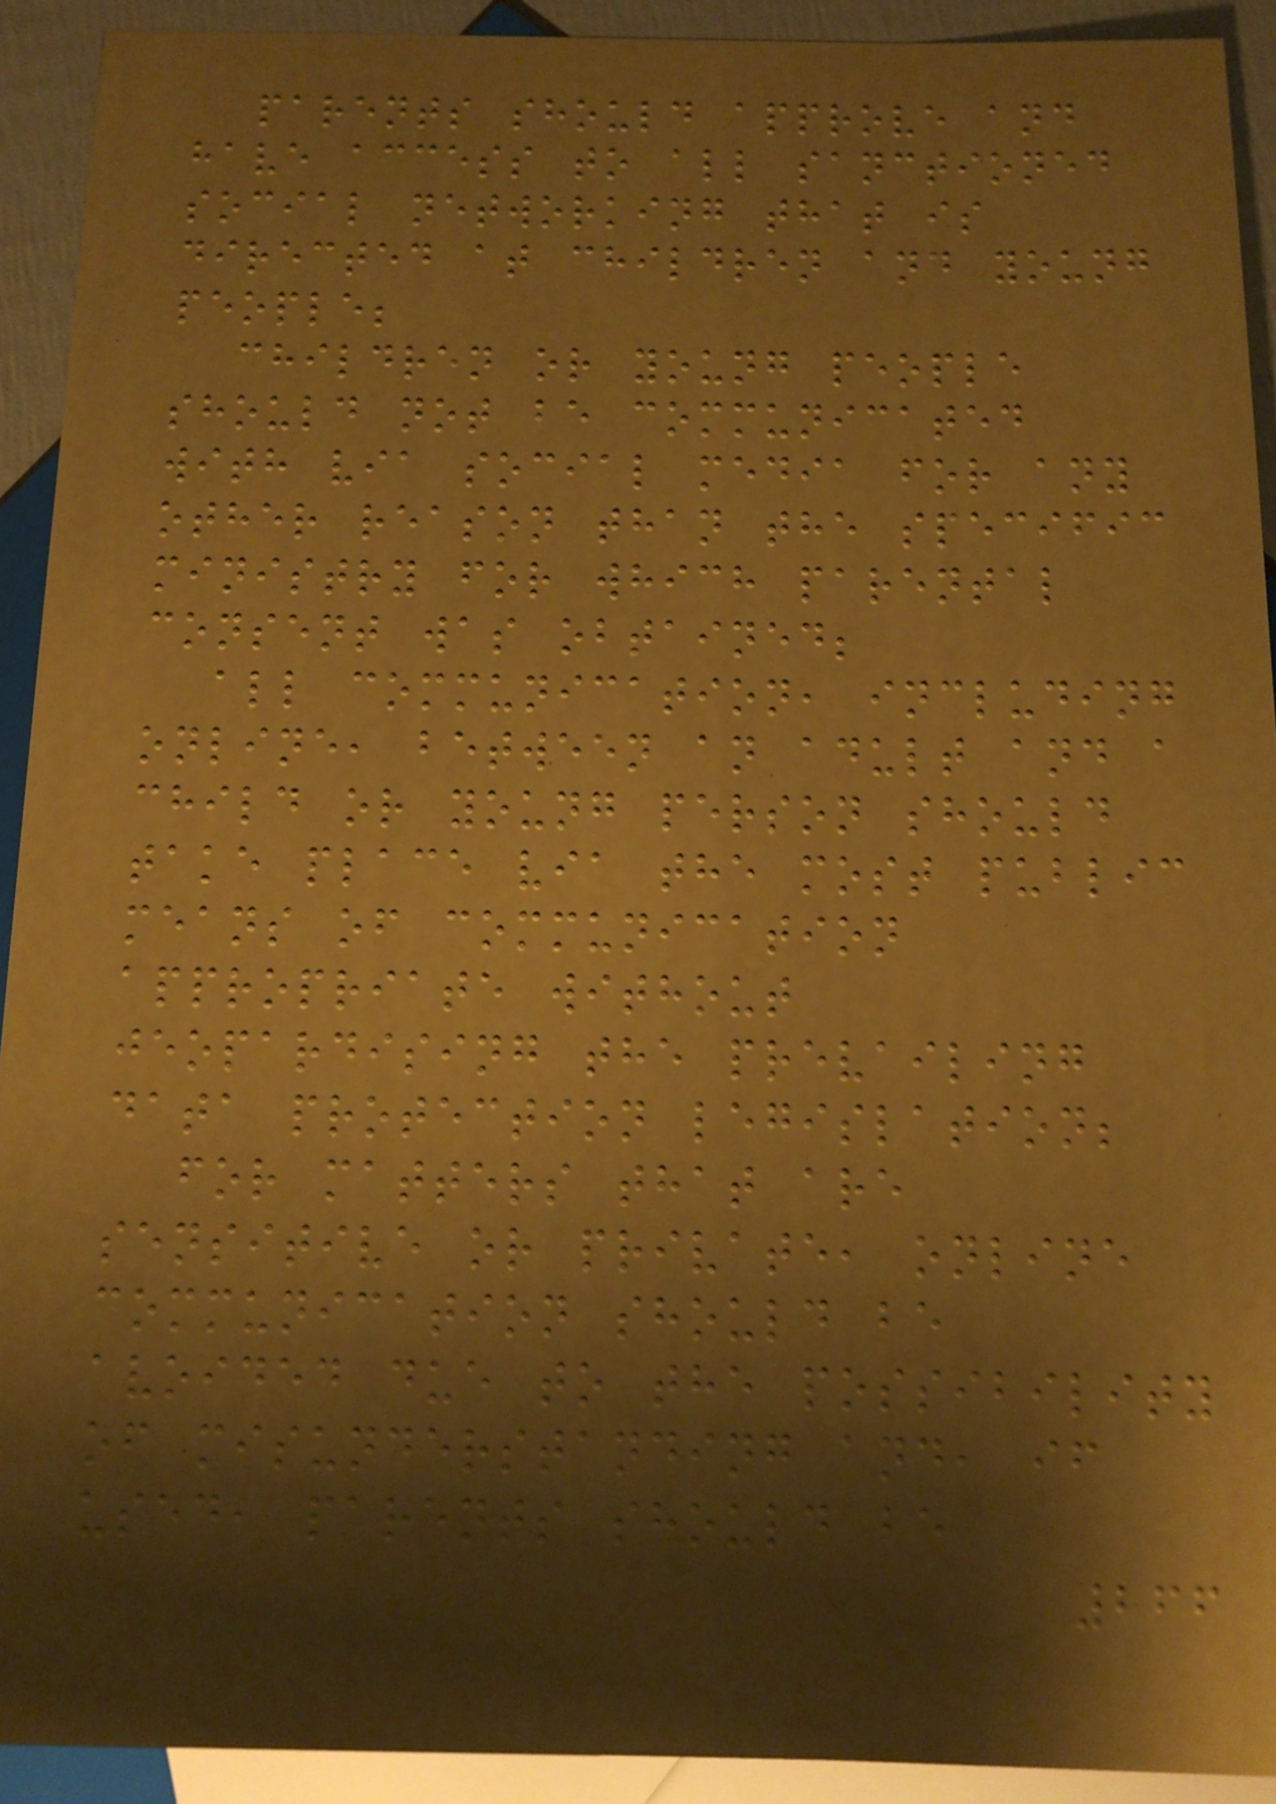parents should approve and
have access to all sanctioned
social networking that is
directed at children and young
people;
children or young people
should not be communicated
with via social media for any
other reason than the specific
ministry for which parental
consent was obtained;
all communication, including
online, between an adult and a
child or young person should
take place via the most public
means of communication
appropriate without
jeopardising the prevailing
data protection legislation;
for matters that are
sensitive or private, online
communication should be
avoided due to the possibility
of misunderstanding and, if
used, parents should be
266
